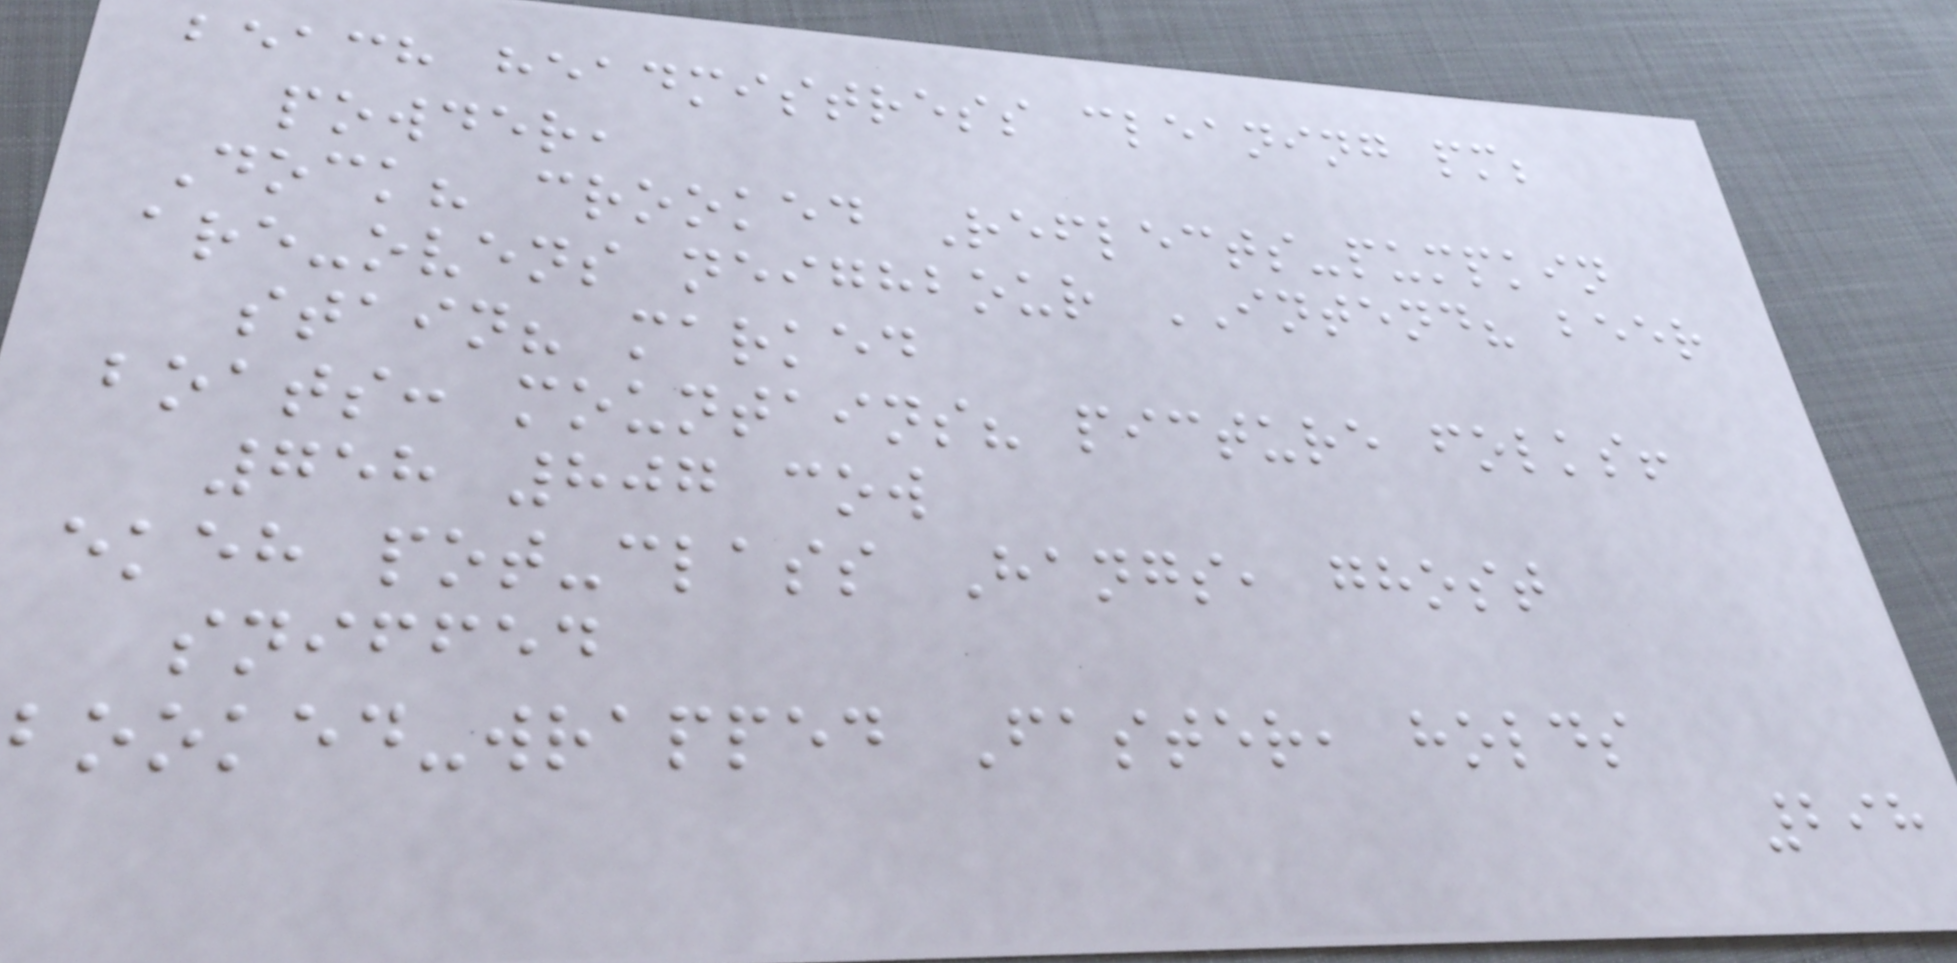beach headmistress cleaning pm;
powder,
Dock? crooked Reflects-pumpkin
are-ovens neighbour INTEND? beer
stain? marked
boats: mountains? picture folks!
758 807 cow
ekeh pot-class Hangs, ghost
sniffed
booked-wrapped Faster, holds
298
